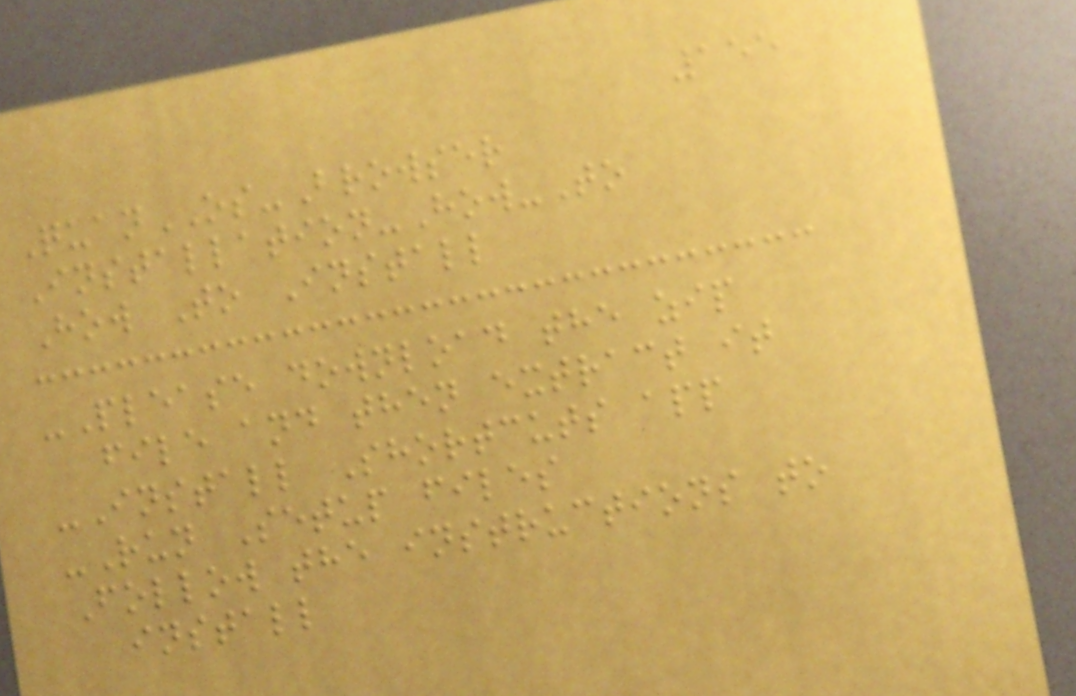155
QuanOS-Browser
Installation-How-To
How To Install
-Please download the zip
file and then extract it
-Install Shortcuts app
-Run Setup files
Follow the instructions to
install
